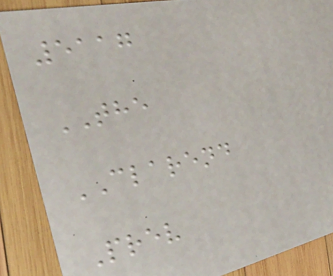5117
THE
CLAREND
Prev
